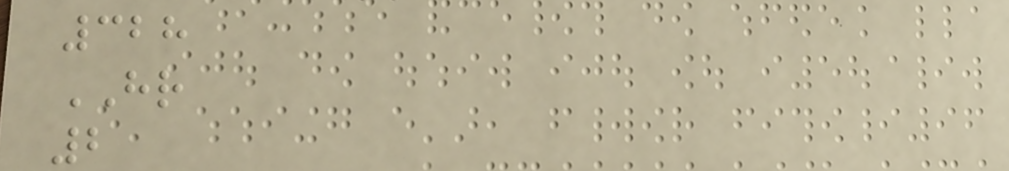328
HR
2
